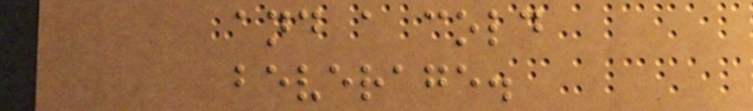and a cold
beverage.
